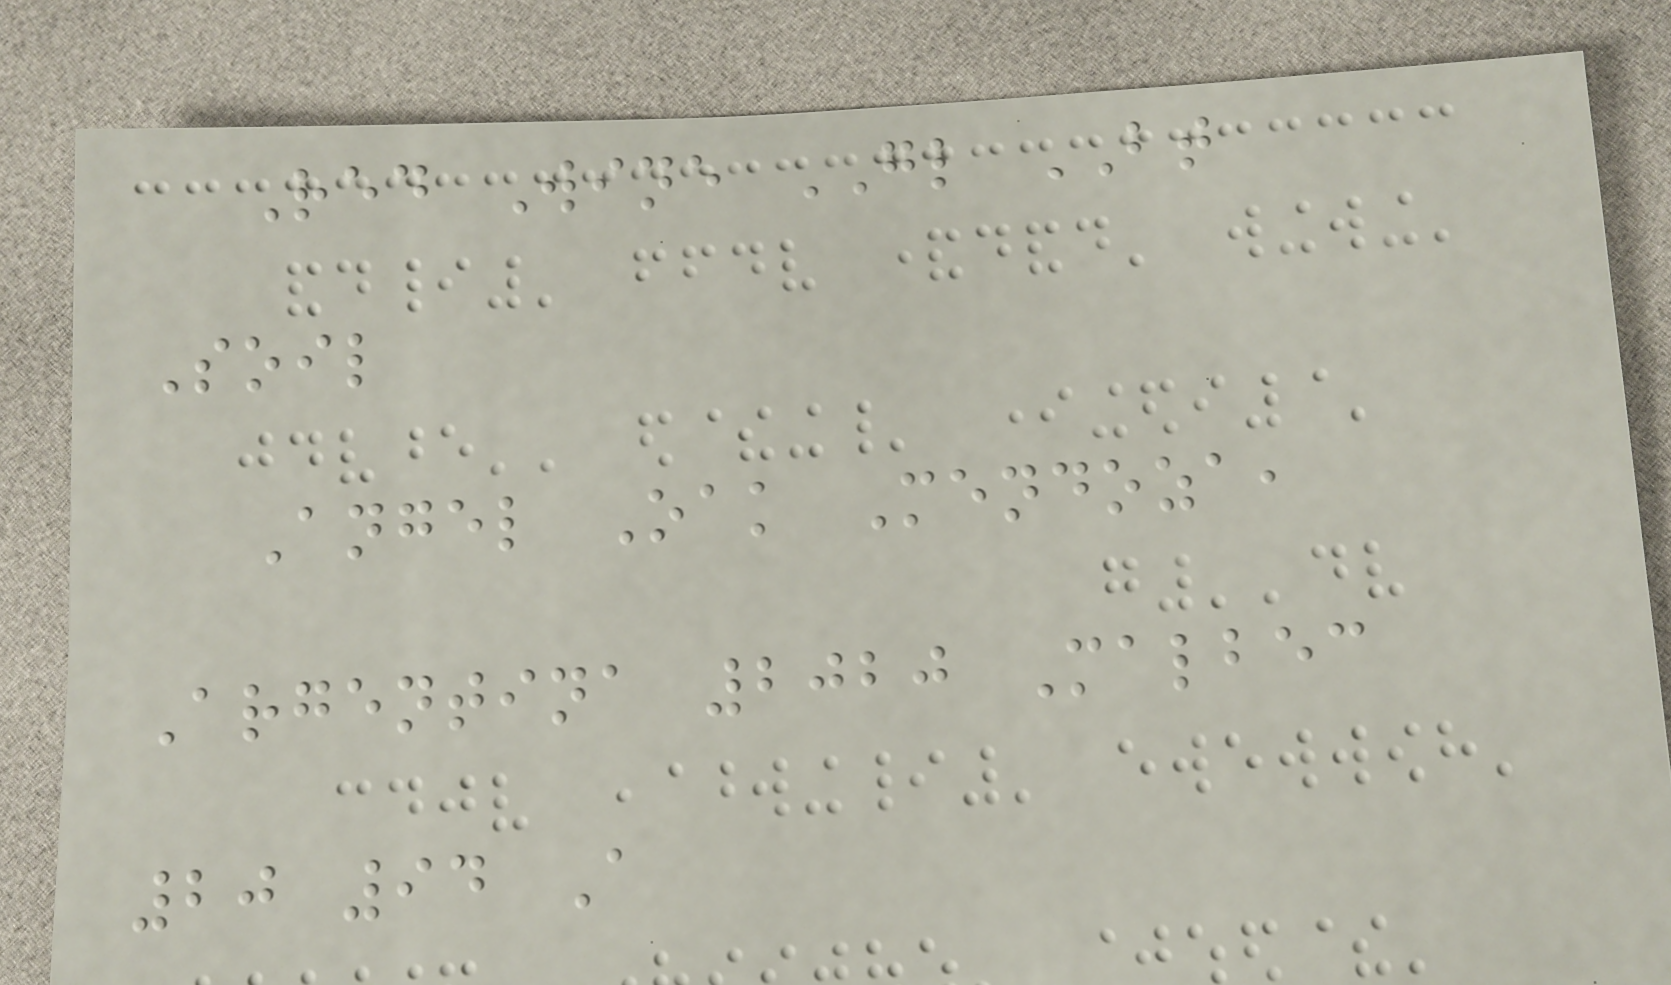Red Wine GL BT
Soil
Angel Oak Mendoza,
Argentina 2020 Malbec
20 94 A
